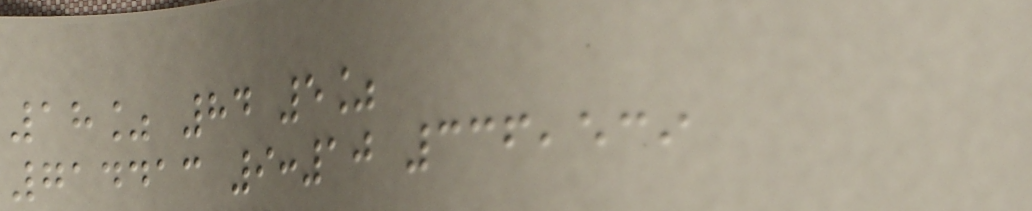18% 84 5%
714413 9:10 336,539
